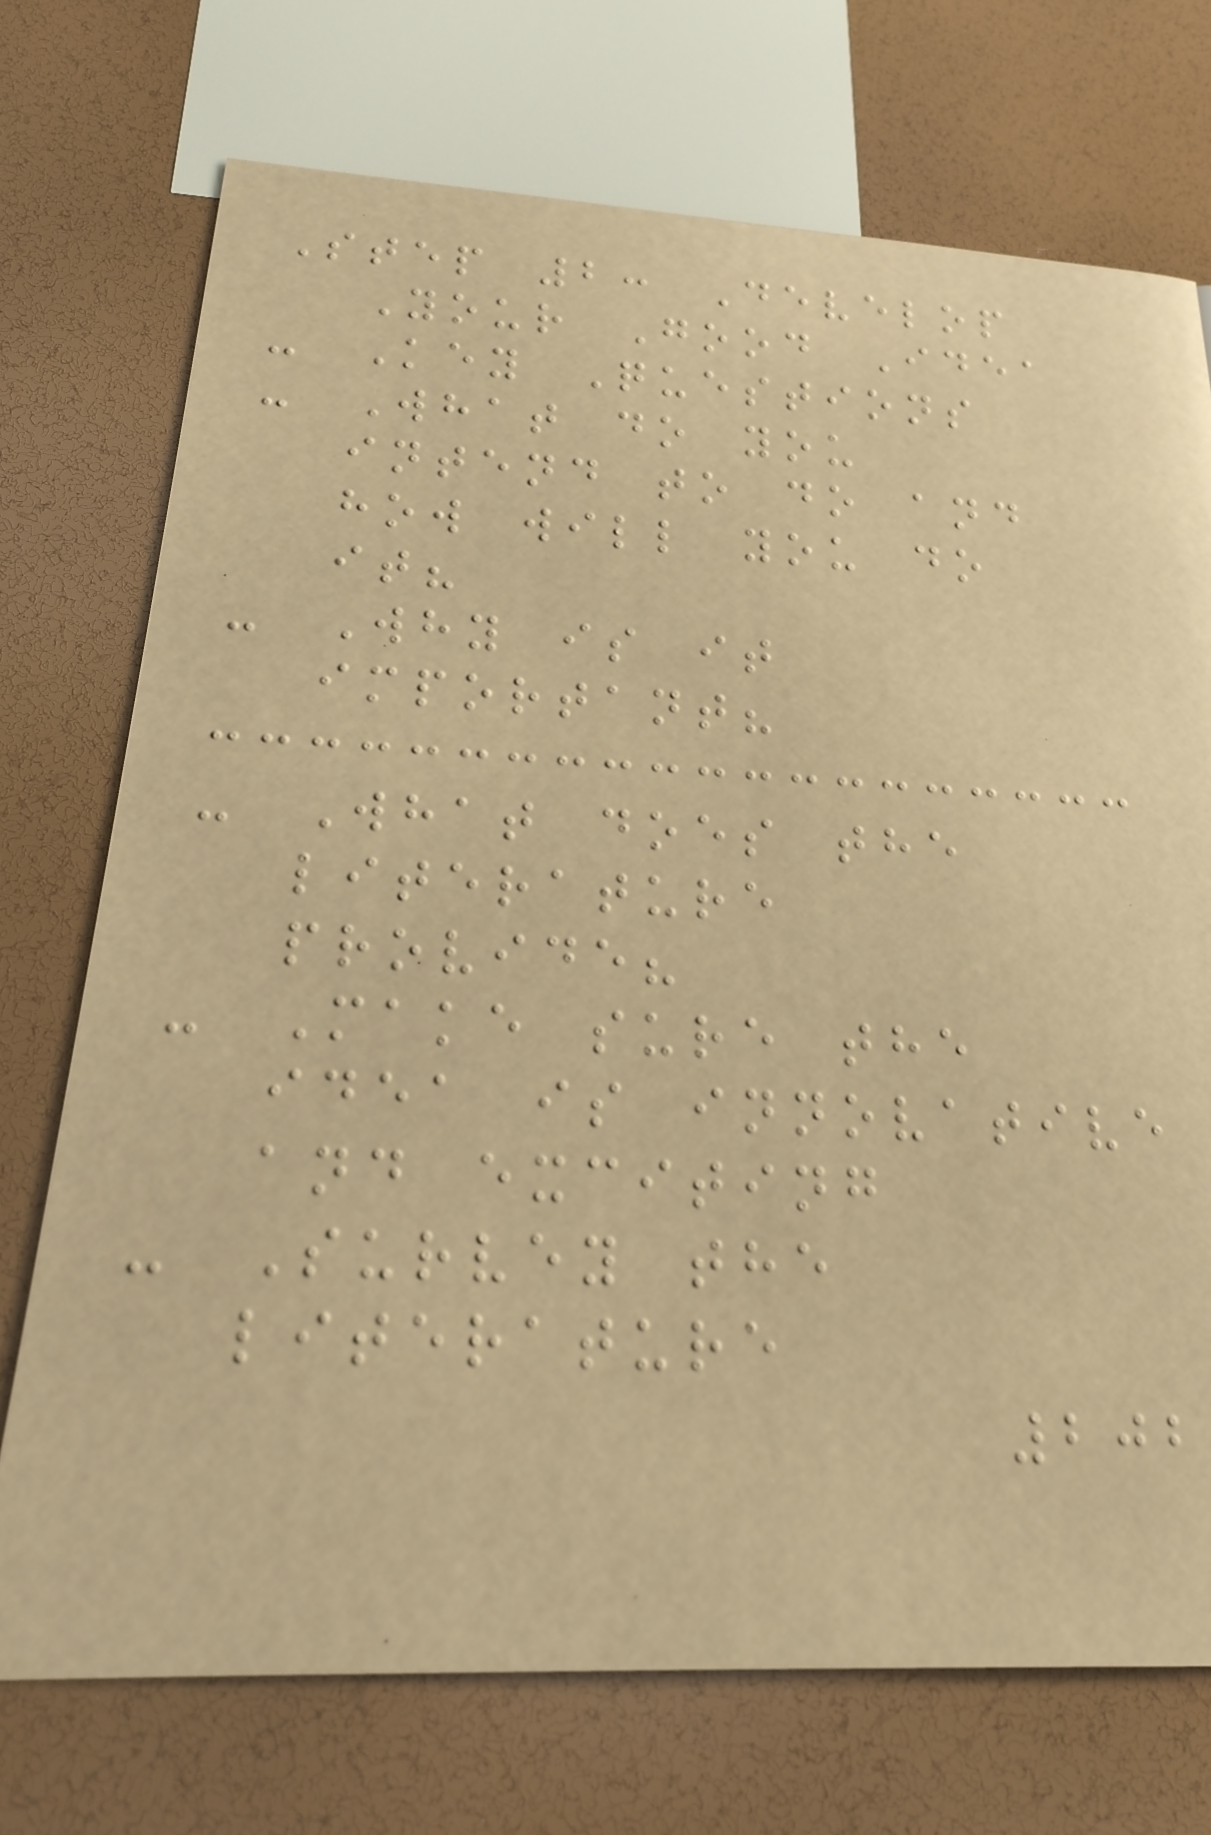Step 2: Develop
Your Good Idea
- Key Questions
- What do you
intend to do and
how will you do
it?
- Why is it
important?
- What does the
literature
provide?
- Make sure the
idea is innovative
and exciting
- Survey the
literature
202
